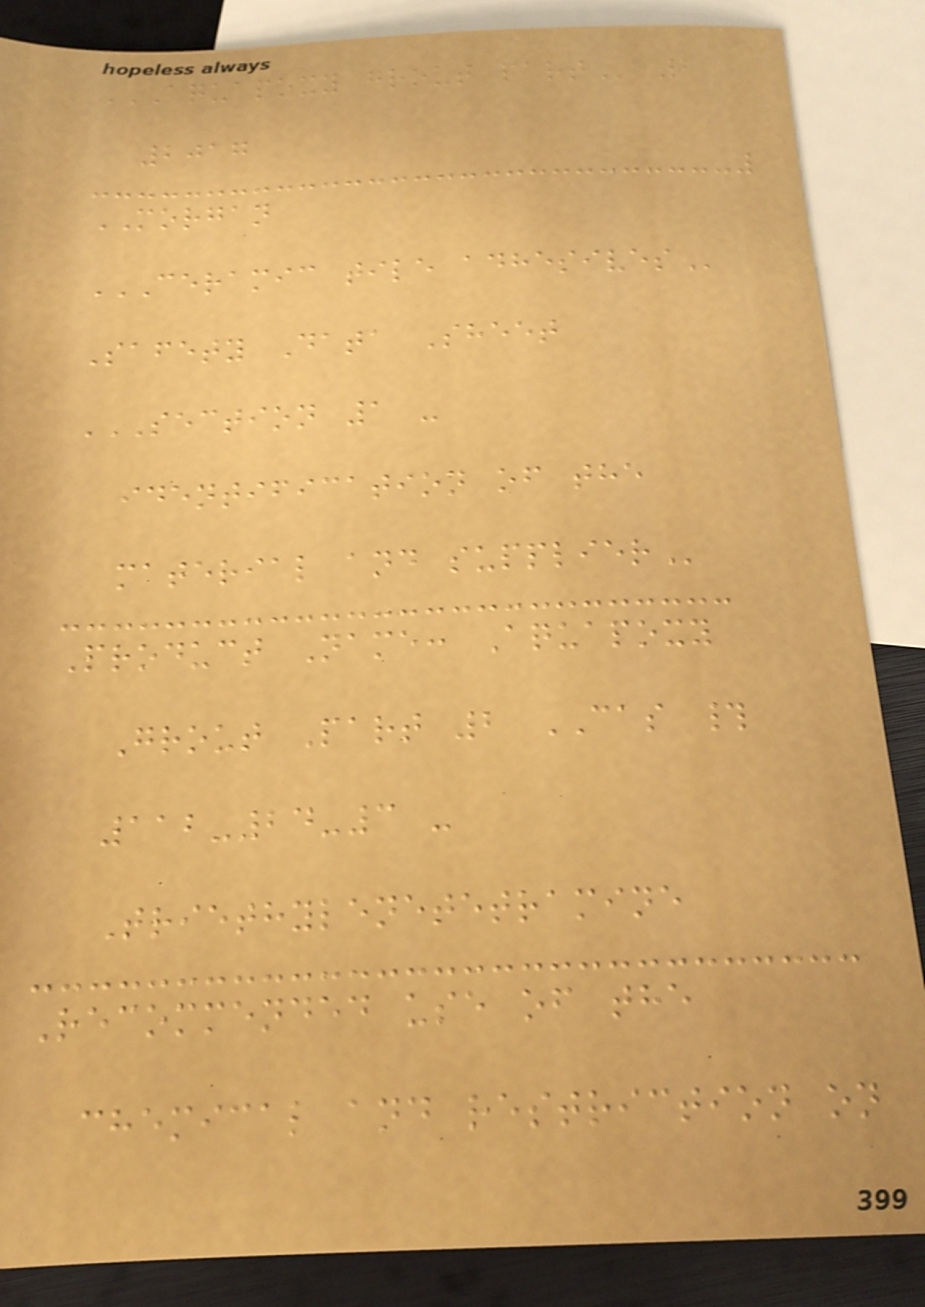AQUAPOXY GROUT PART 2
2017
MORGAN
CERAMIC TILE ADHESIVES
Safety Data Sheet
SECTION 1 -
IDENTIFICATION OF THE
MATERIAL AND SUPPLIER
Product Name: Aquapoxy
Grout Part 2 CAS #
112-24-3 -
Triethylenetetramine
Recommended use of the
chemical and restriction on
